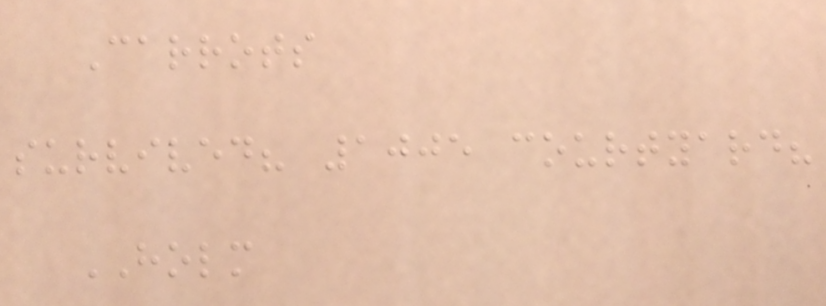Carrots
survived? 1005 courtyard?
HOLM
